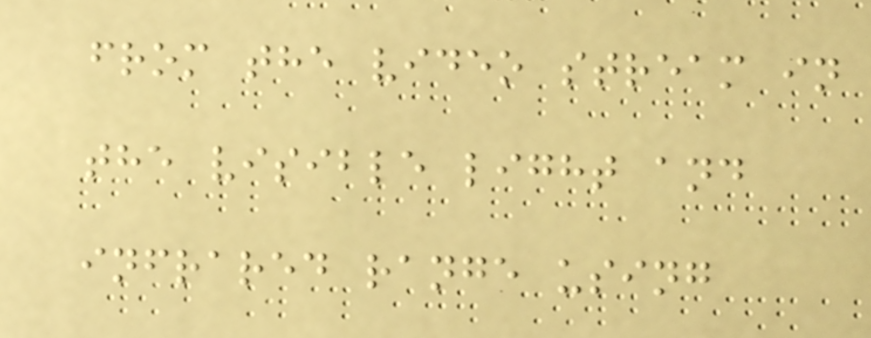from the video stream in
the visible light and
infrared range using
